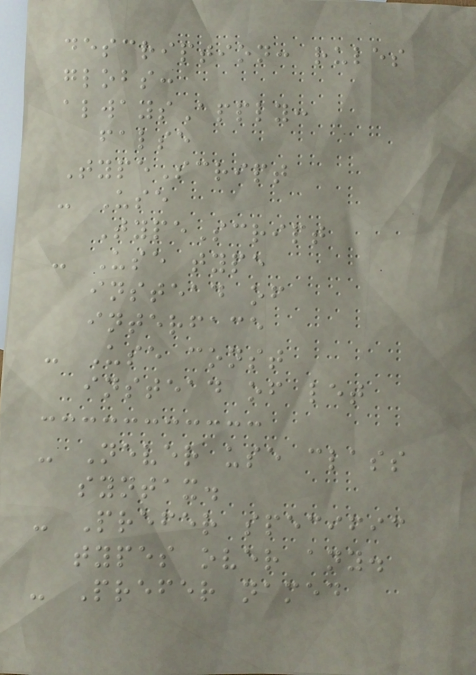description: rules
globs:
alwaysApply:
false
TypeScript
- Use
TypeScript
- Use type
instead of
interface
- Use const
instead of let
- Never use class
syntax.
- Prefer specific
types over any.
- Prefer named
